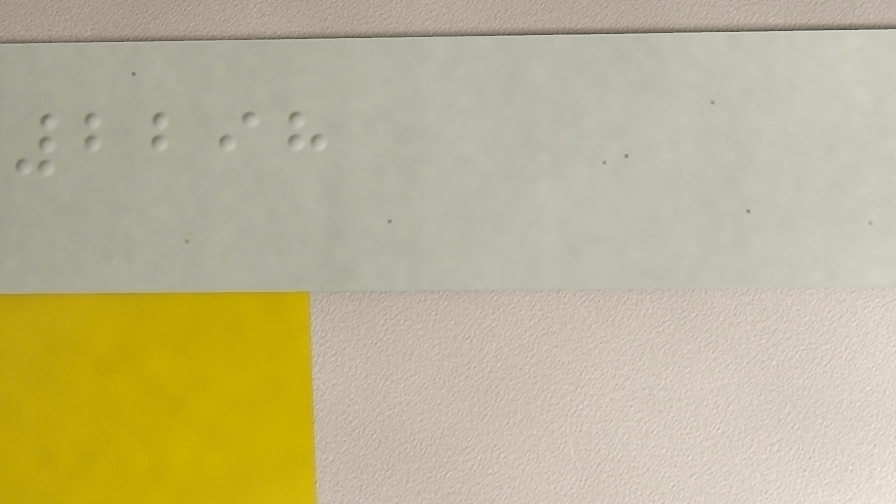2298
